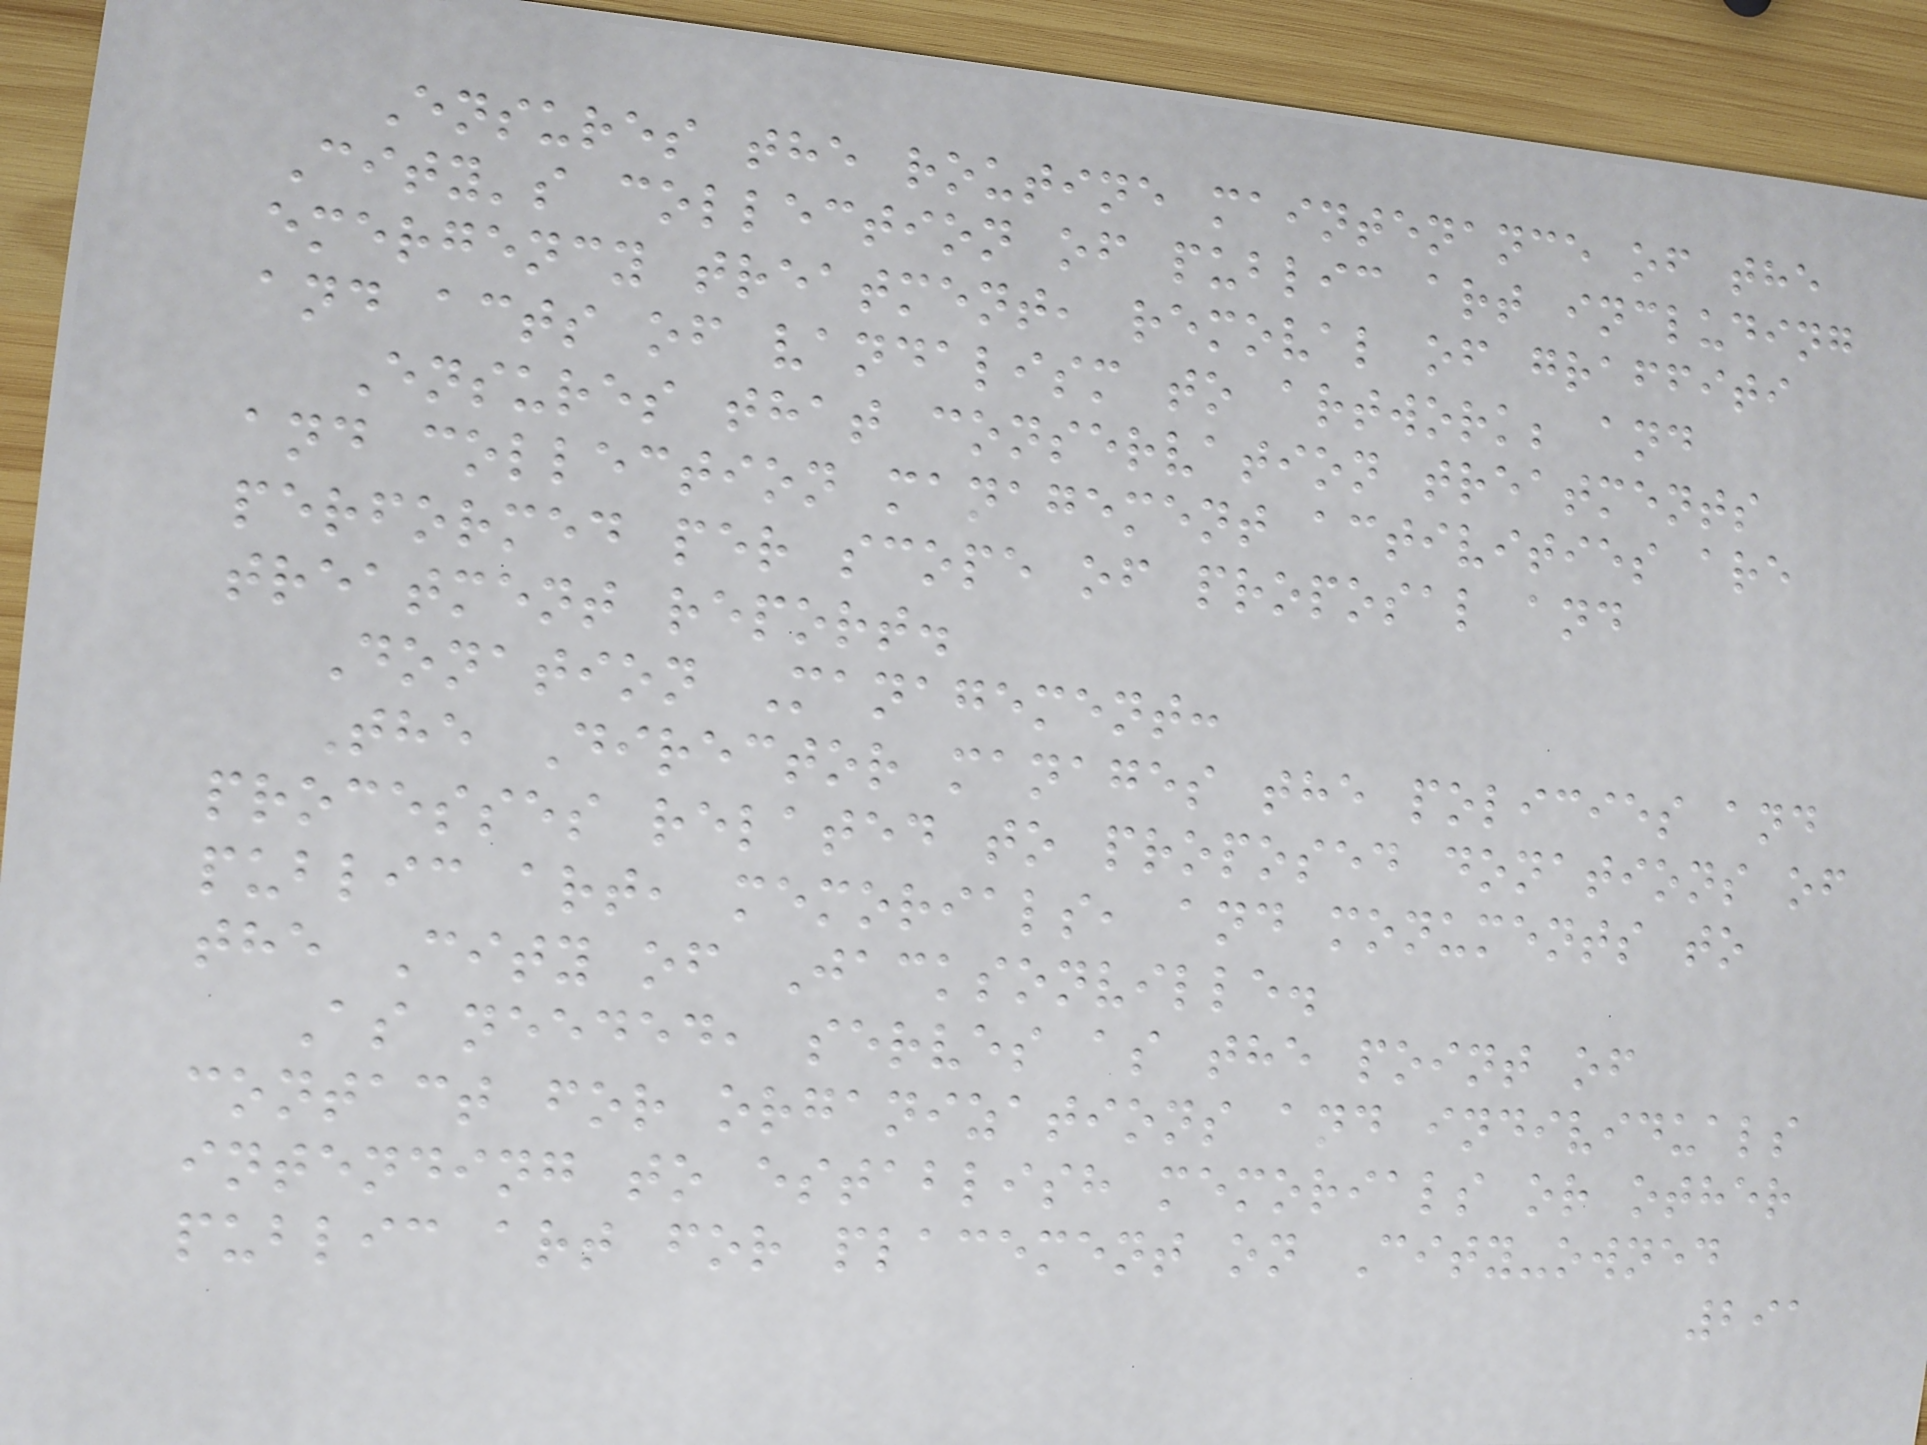Ensures the routine maintenance of the
City's collection of public art including
emergency treatment, removal of graffiti
and acts of vandalism to artwork; and
Ensures that conservation treatments
and collection management activities are
performed per scope of proposal and
treatment report.
Donation Management:
The Director manages the policies and
processes related to proposed donations of
public art, memorials, and monuments to
the City of Jacksonville.
As needed, serves as the point of
contact for organizations and individuals
intending to establish memorials or other
public art for placement on City-owned
291
